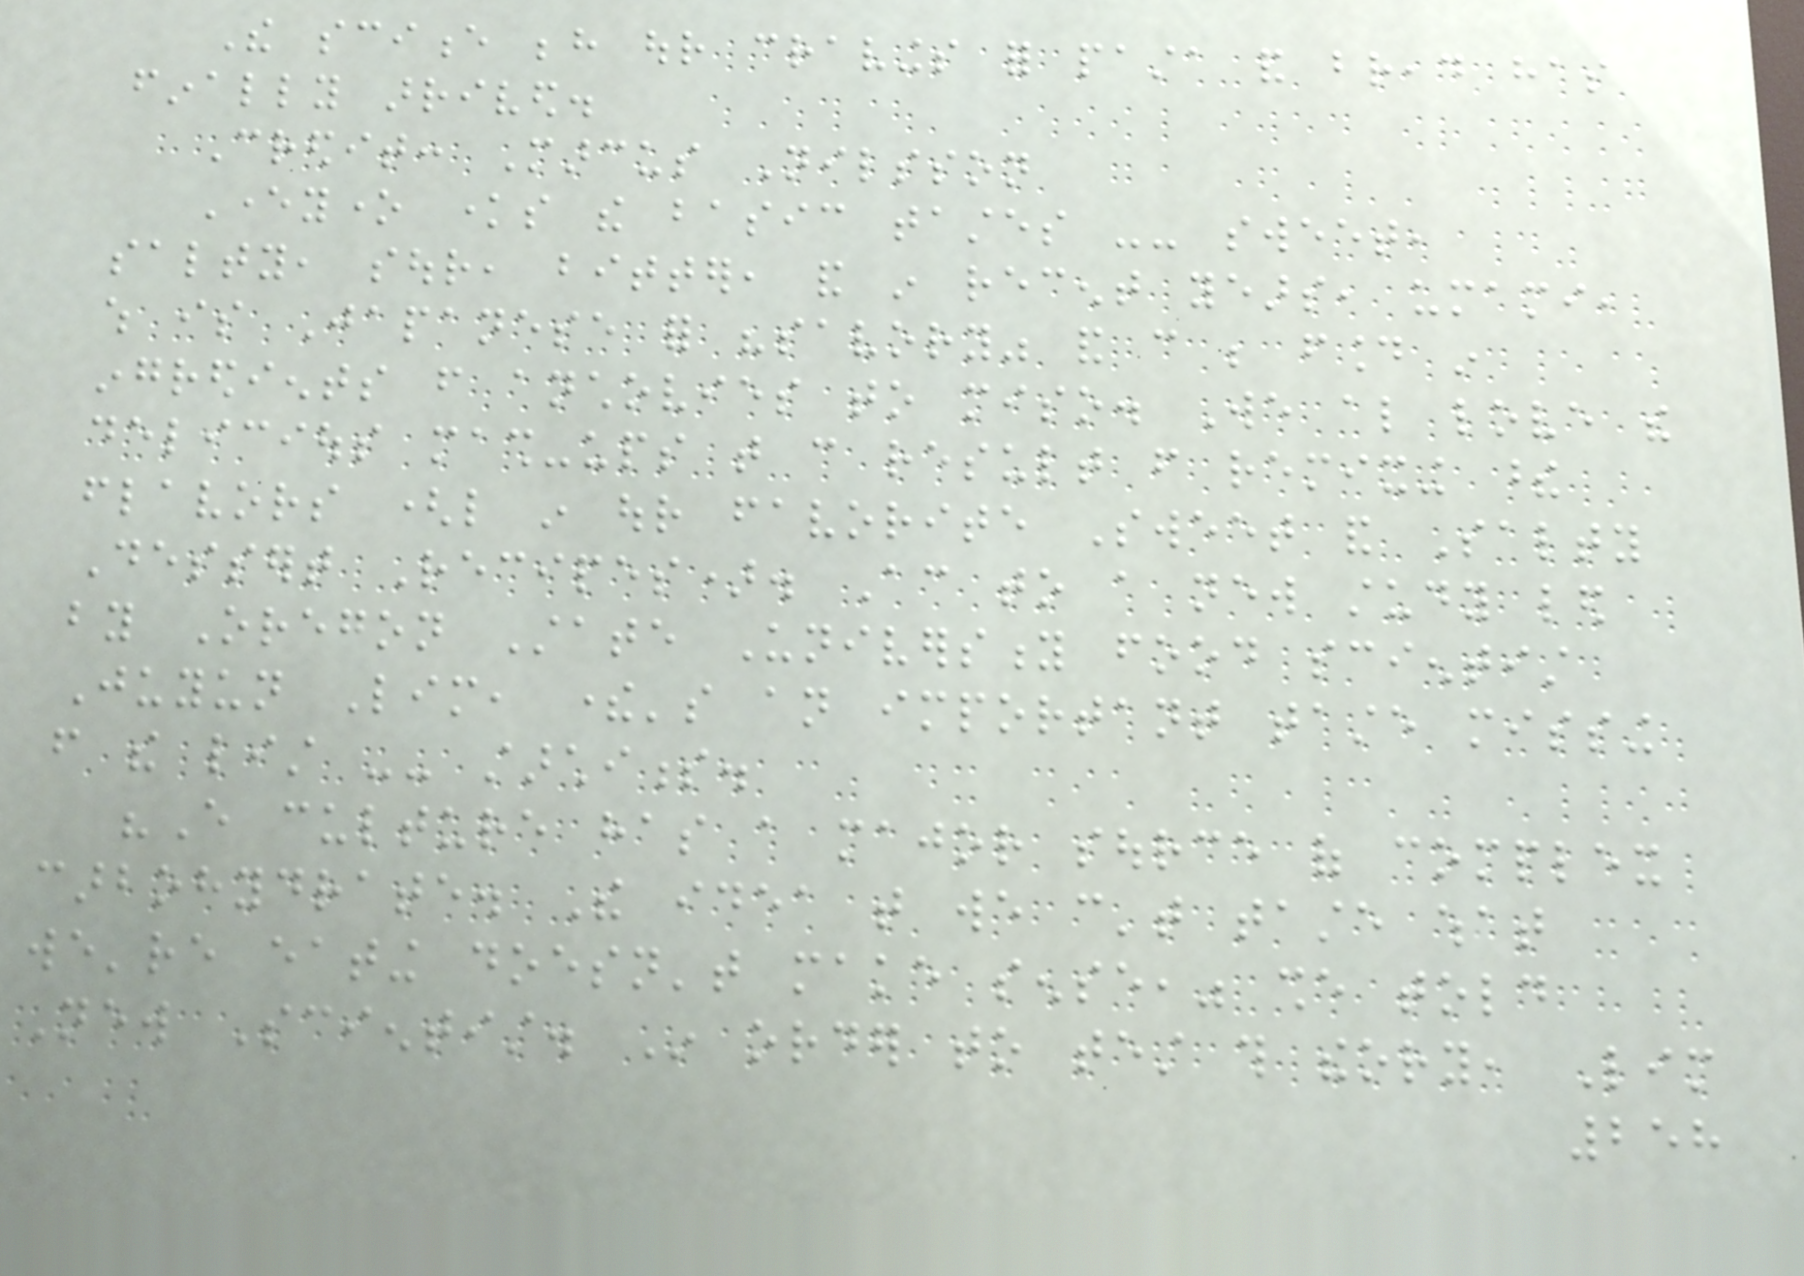The science behind our cravings for pasta and bread has
finally arrived.
Credit: Marcus Nilsson
Everyone knows the basic tastes -- sweet,
salty, sour, bitter, and in recent years, umami,
which is Japanese for "savory" and can be found in
ingredients from anchovies to miso. We also love the
delicious mash-ups that can result from remixing these
flavors (like in our favorite Sweet and Salty
Dessert Recipes). According to a new study led
by Oregon State University food scientist
Juyun Lim, there's an important taste missing
from the list -- starchiness.
"Every culture has a major source of complex
carbohydrate. The idea that we can't taste what
we're eating doesn't make sense," she told
New Scientist. In order to test this theory, Lim
258
